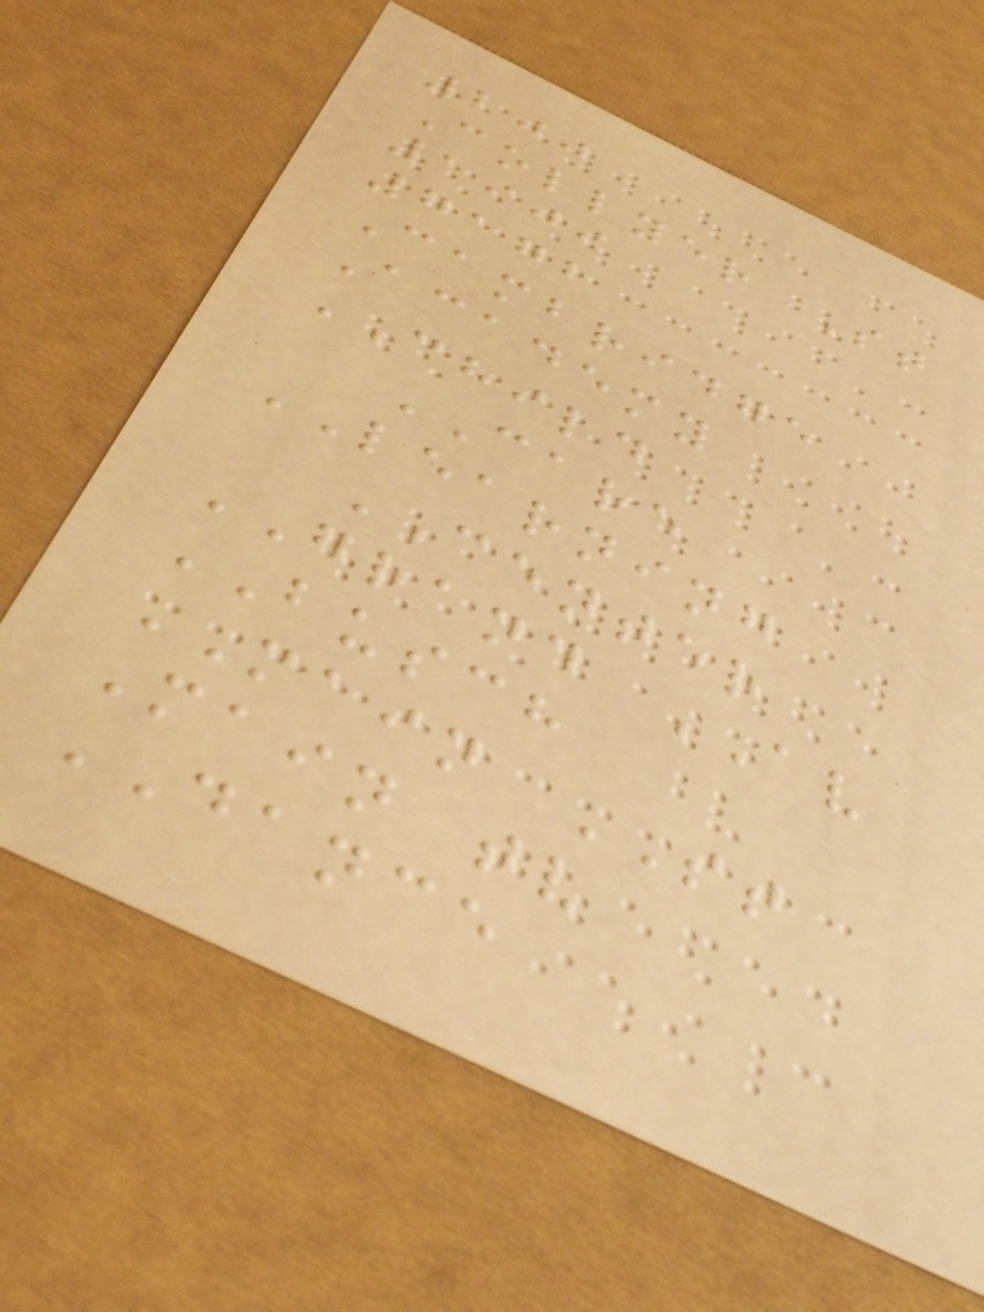200
Collyer St
1909
7172
Cambridge
Academy
CHILD
CARE
LEARNING
CENTER
GRAND AV
BUSCH
MAIN ST
Main tv
DANCE
